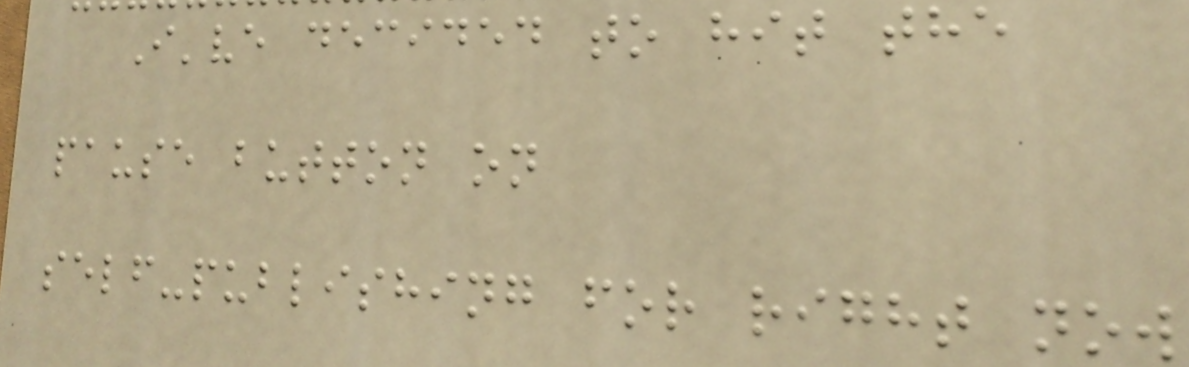I've decided to hit the
pause button on
self-publishing for right now
